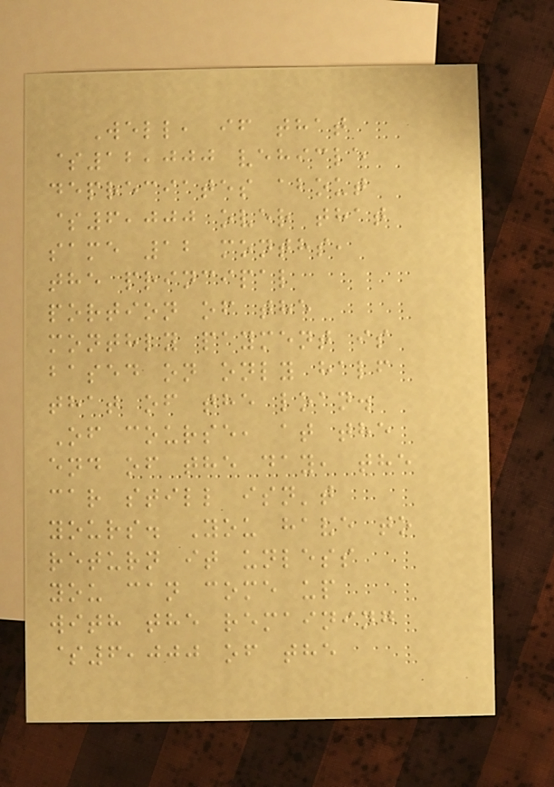Well, if that
$12,000 vehicle
depreciates about
$6,000 over that
same 12 months,
the principal
portion of the
monthly payment is
based on only half
that of the loan.
Of course, at the
end of the day, the
car still isn't
yours. You have to
return it unless
you can come up
with the remaining
$6,000 of the
